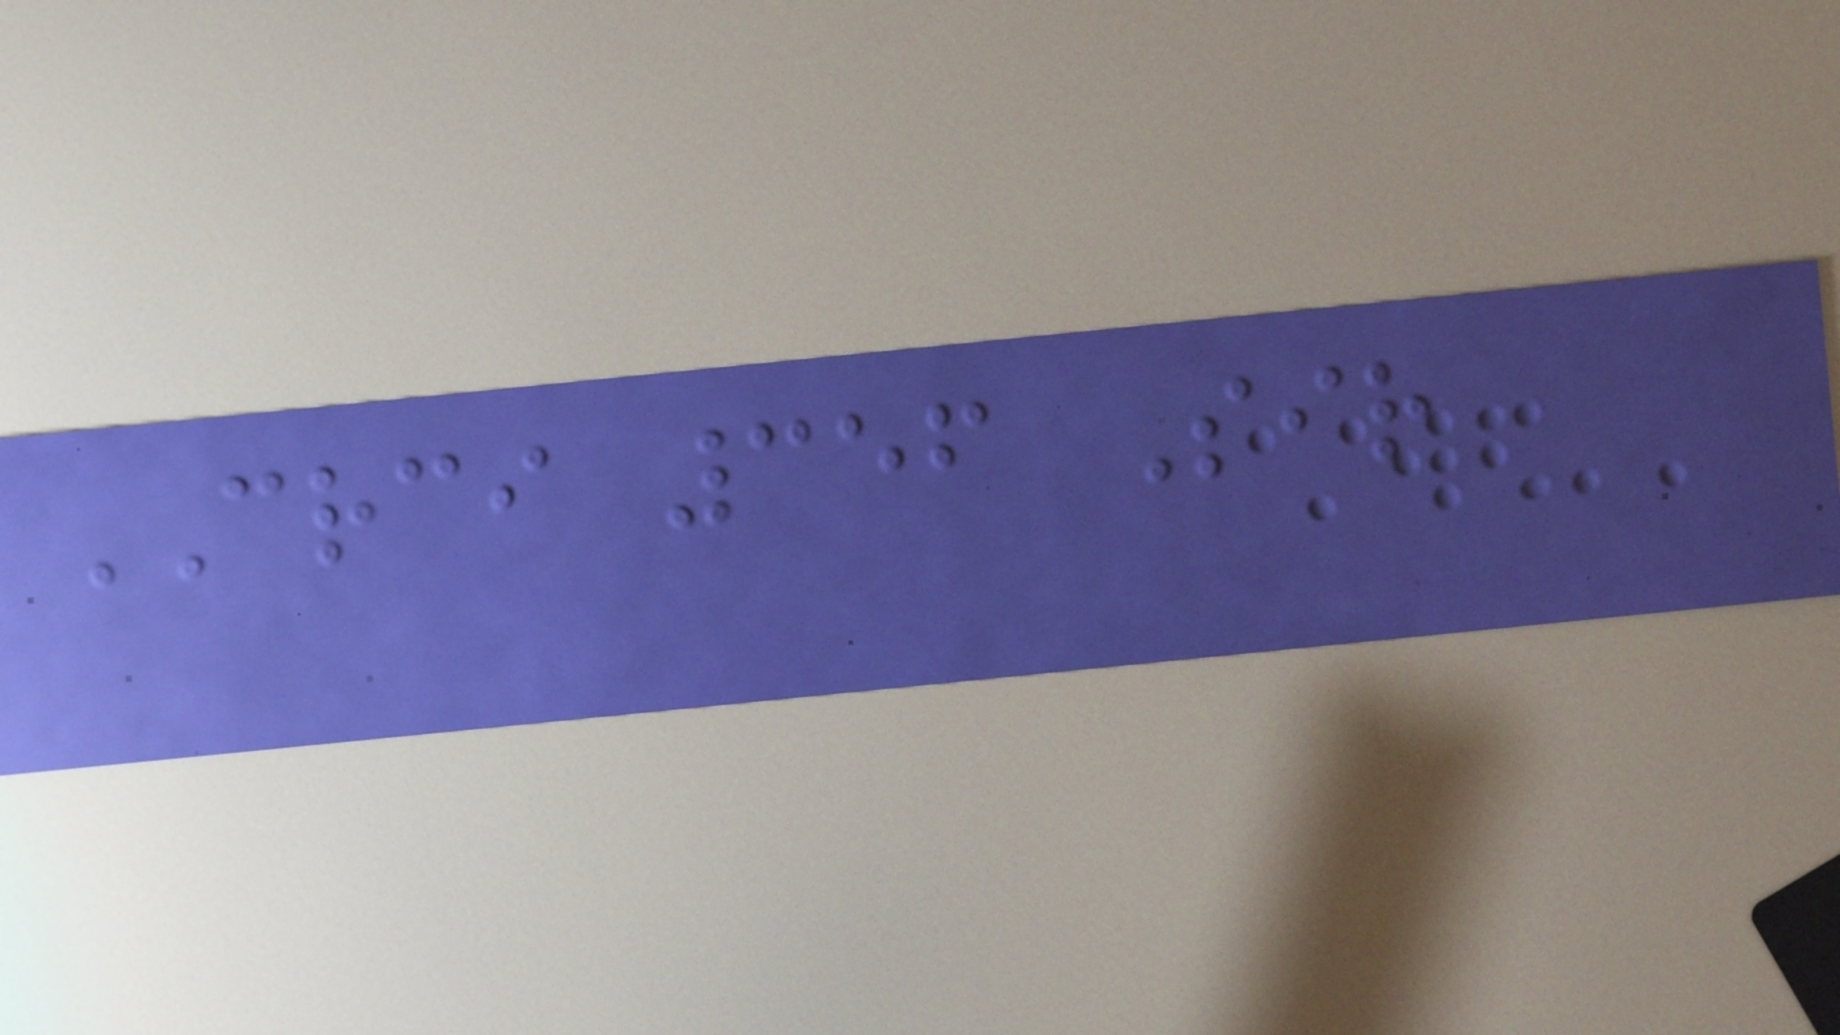CRCI 356 Sir
